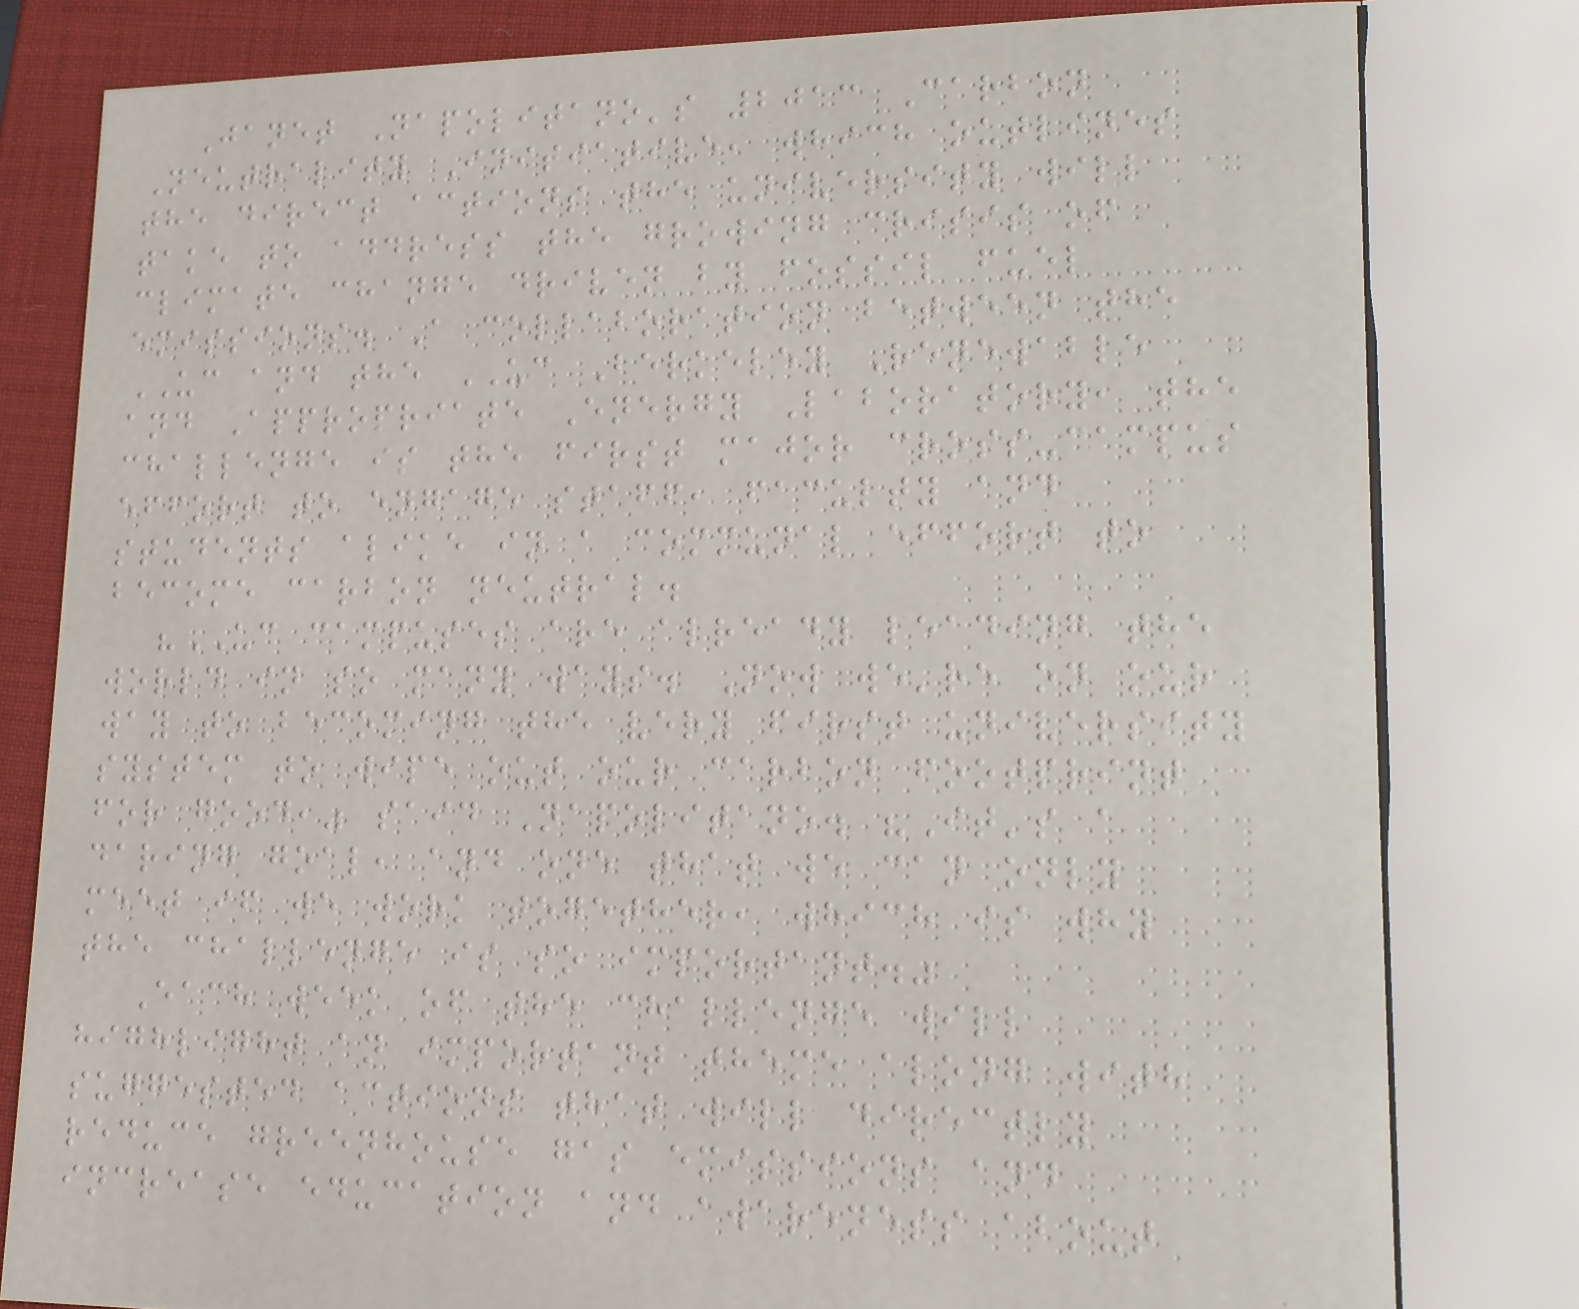Janet Napolitano's 2013 Carbon
Neutrality Initiative, which outlines
the direct actions the university will
take to address the growing crisis of
climate change driven by fossil fuel
emissions. A collaboration between the
UC and the UC Berkeley Renewable
and Appropriate Energy Laboratory, the
challenge is the first major cross-campus
effort to engage staff, faculty and
students alike in a communal effort to
become carbon neutral.
"UC campuses are already leading the
world in so many ways. Now we're on our
way to becoming the very first university
system to wipe out our carbon footprint
for good," said Napolitano. "It's a
daring goal, and one that we can only
meet if we work together, which is why
the challenge is so important."
Each week of the challenge will
highlight an important theme along with
suggested actions that will directly
reduce greenhouse gas emissions and
increase education and awareness about
